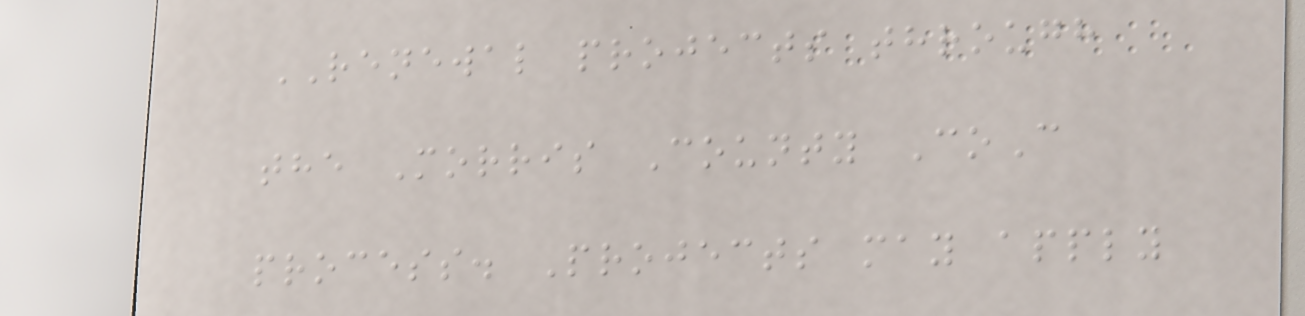RENEWAL projects through
the Morris County CoC
process. Projects may apply
